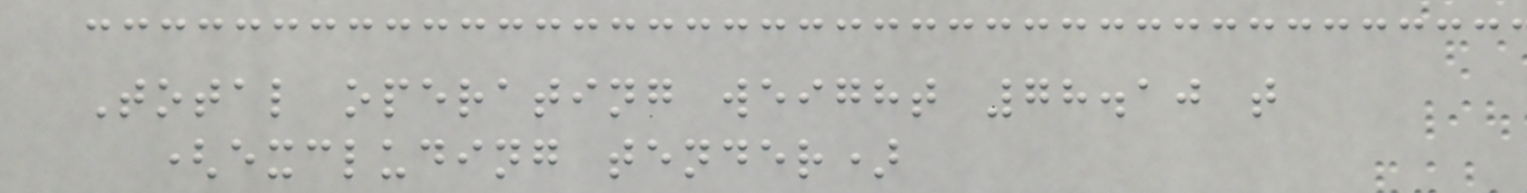Total operating weight 78.10 t
(excluding tender)
